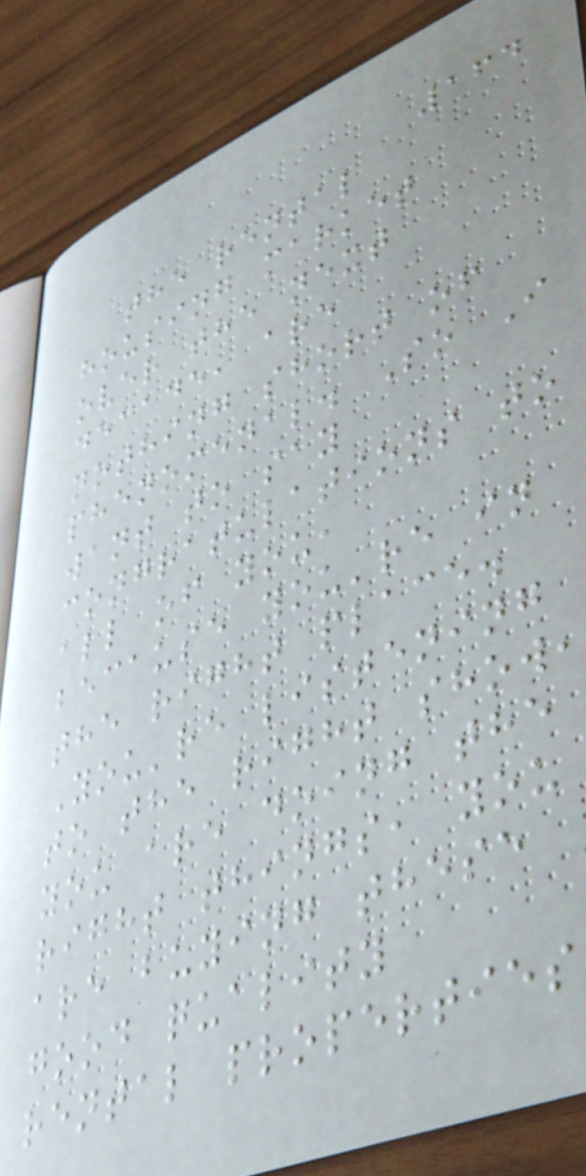164
the rental
housing market
over the next
decade, are
nothing short of
phenomenal. So I
want to say
congratulations to
all of you,
because you're in
the right place.
You're listening
to the right show,
you are doing the
right things, you
are buying these
good quality
rental properties
